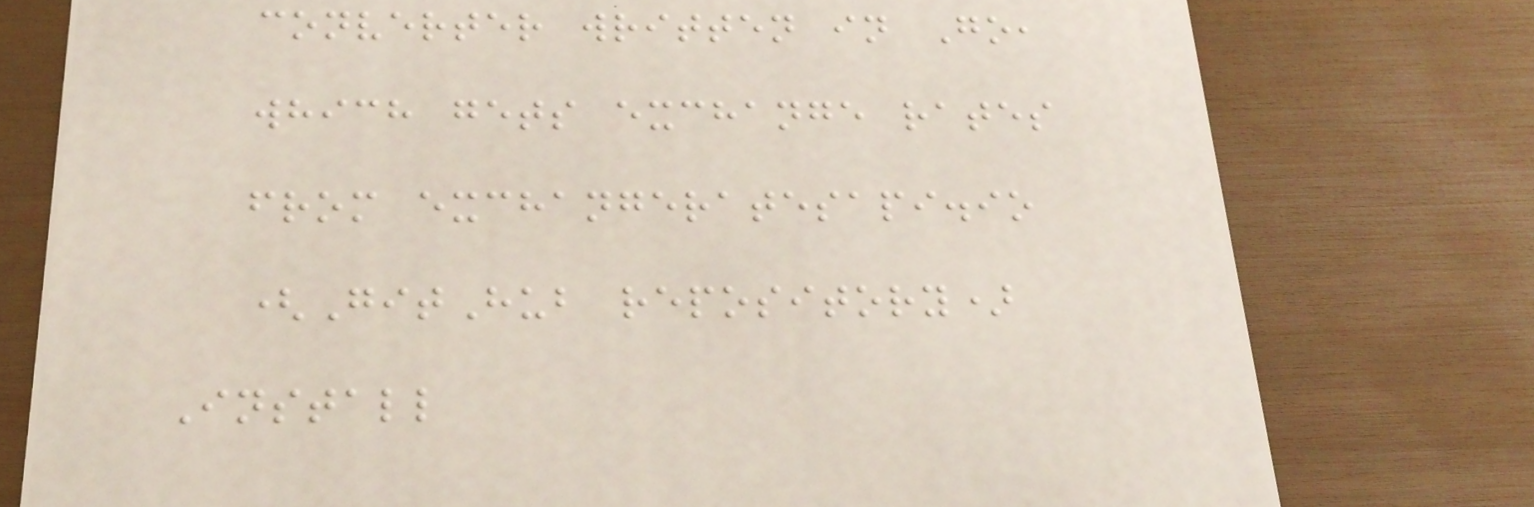converter written in Go,
which gets exchange rates
from exchangeratesapi.io
(GitHub repository)
Install
